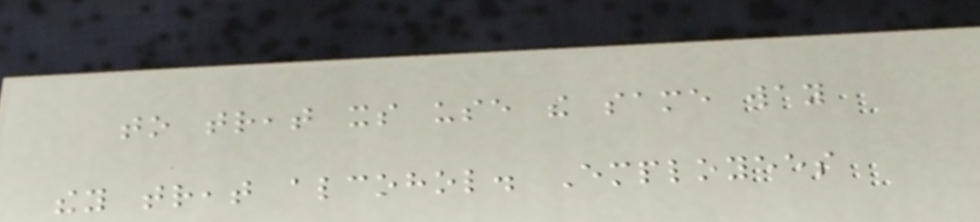to treat its use the same way
they treat alcohol. Employees
